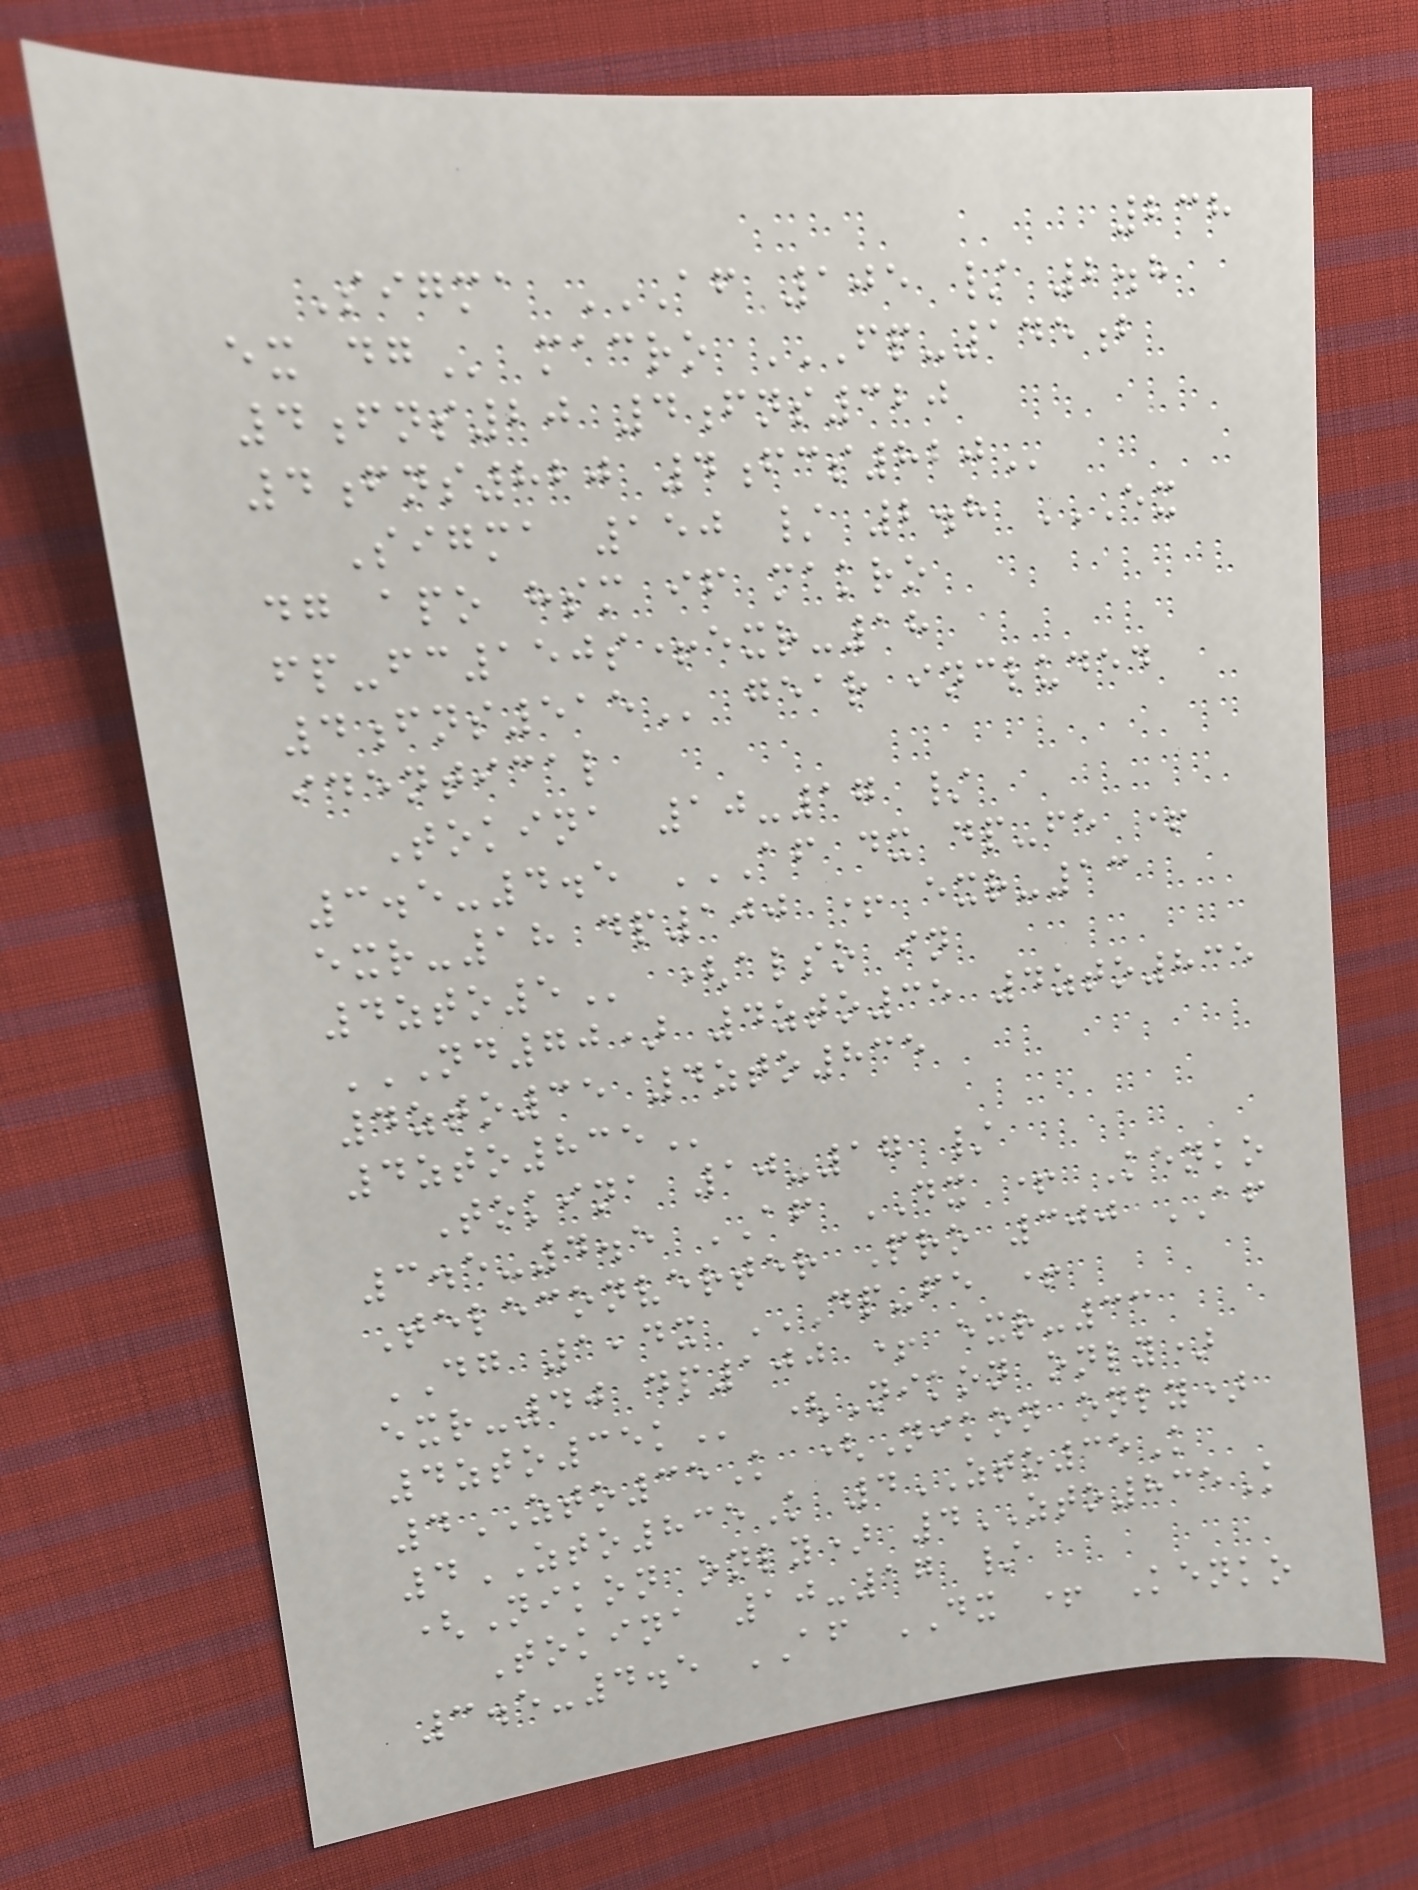238
Sigma AF 105 / 2.8
EX DG macro FP-145B
4FNS20 4FNS320
4FNS820 4FCS820
Sigma 150 / 2.8 EX
DG APO HSM IF MAKRO
FP-FC150S+EXR-18
4FNS515 gear included
identical
Tokina 10-17 /
3.5-4.5 AF DX DP-FE +
EXR-18 DP100 + EXR-13
4ZTO5 (also in
ND70) 4ZTO35 4ZTO835
4ZTO35 4ZTO835
4ZTO835
Tokina 10-17 /
3.5-4.5 AF DX + Kenko
Teleconverter Pro 300 AF
DG 1,4x DP-FE +
EXR-40 DP100 + EXR-33
4ZTO35K (Nikon only)
4ZTO35K (Nikon only)
4ZTO835K 4ZTO35K
(Nikon only) 4ZTO835K
Tokina 10-17 /
3.5-4.5 AF DX + Kenko
